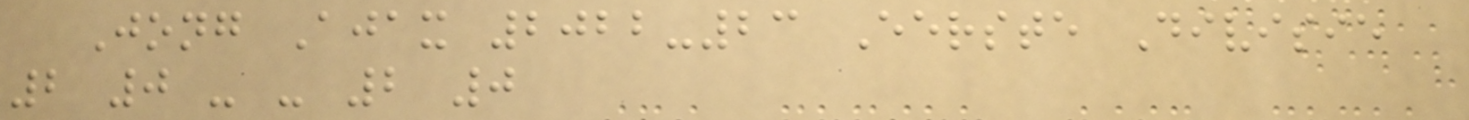Jong Ajax 2022-23 Eerste Divisie
2 0 - - 2 0
